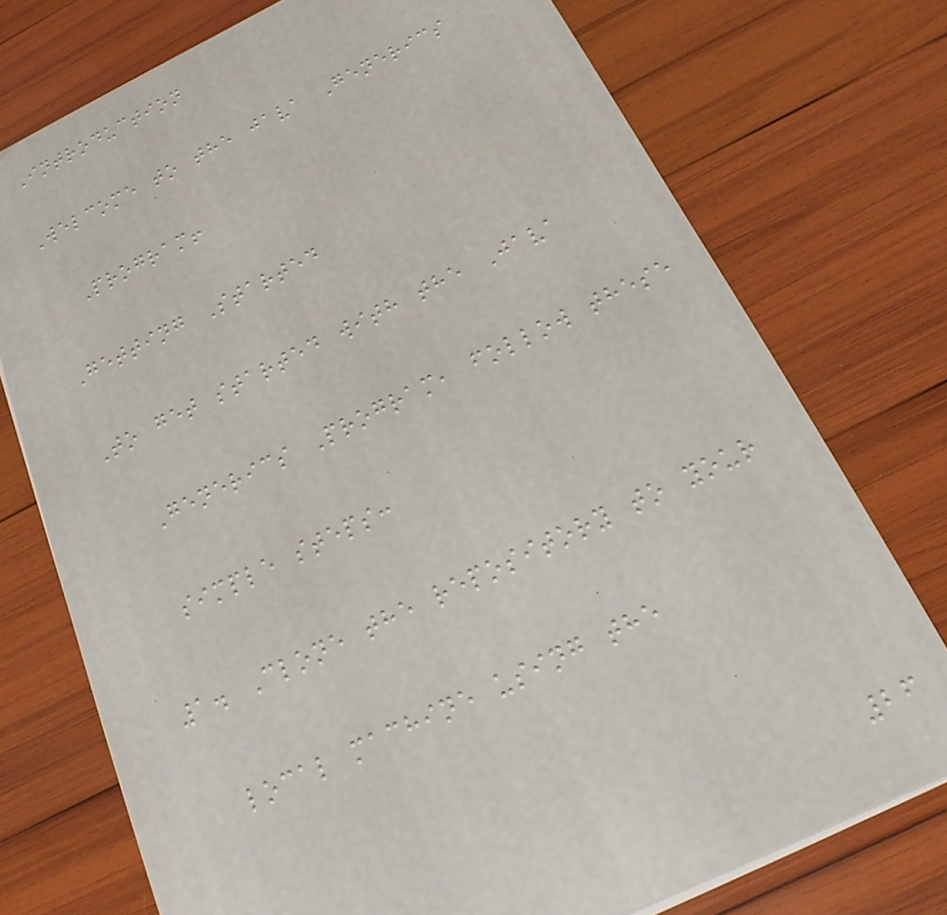Introduction
Welcome to the java Generics
Program!
Getting Started
To get started with the Java
Generics Program, follow these
simple steps:
1. Clone the repository to your
local machine using the
26
